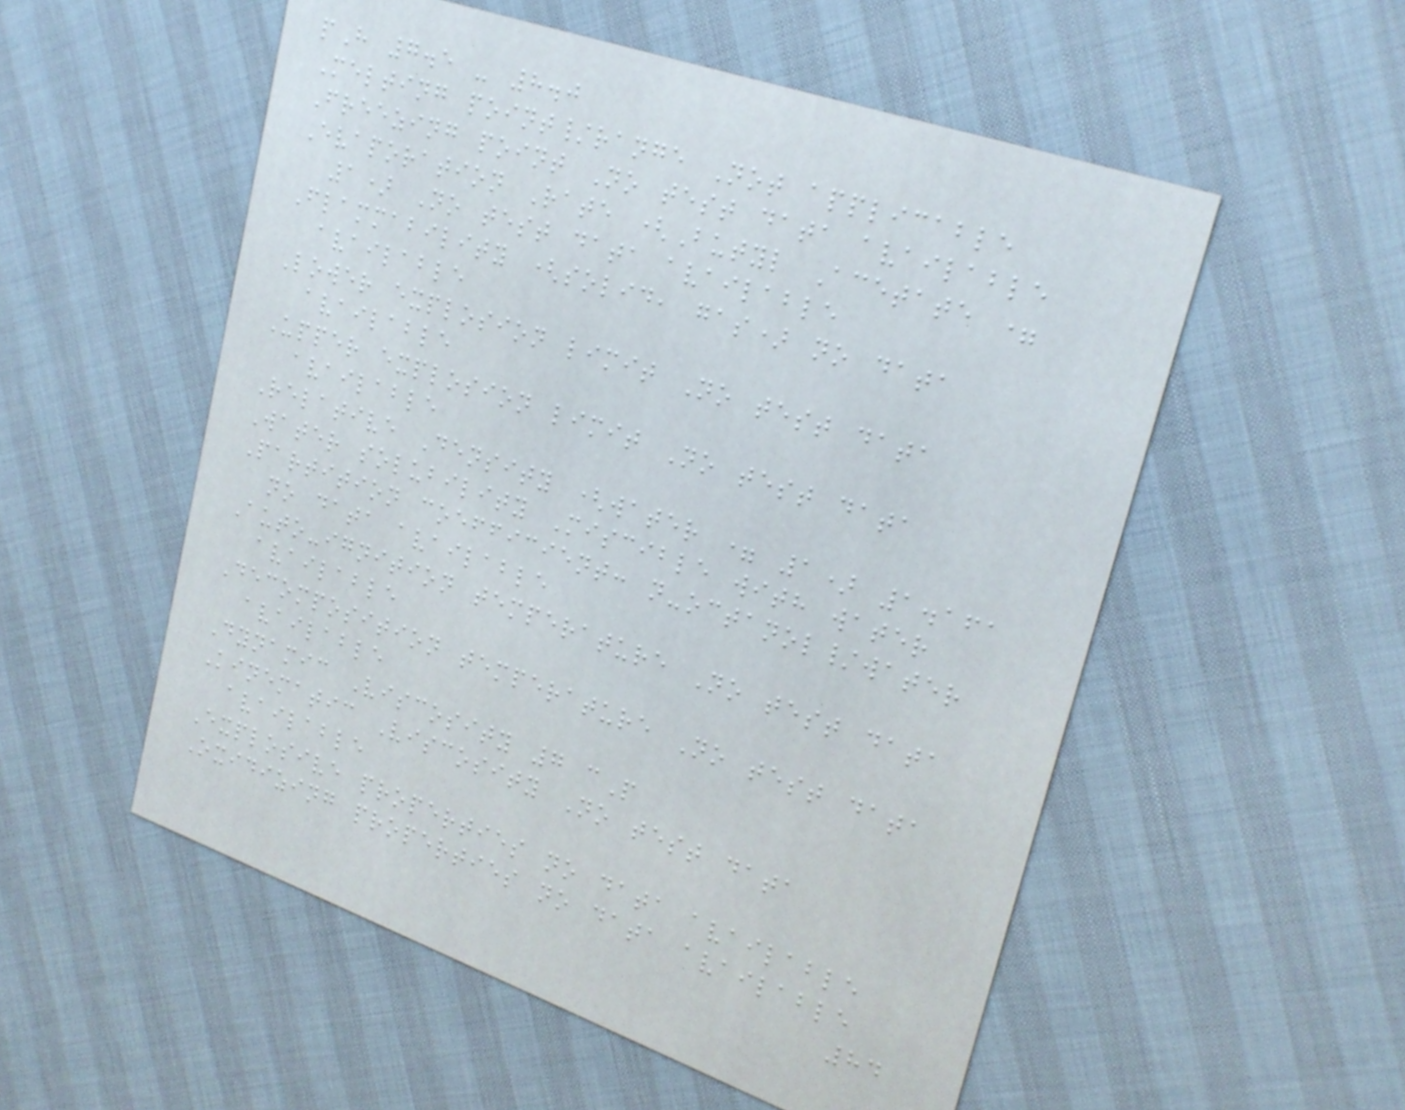pH 7.5 - 8.0
Melting point/range Not applicable
Freezing point No test data available
Evaporation Rate (Butyl Acetate =
1) No test data available
Flammability (solid, gas) no data
available
Lower explosion limit No test data
available
Upper explosion limit No test data
available
Relative Density (water = 1) 1.161
Water solubility Miscible with water
Partition coefficient: n-octanol/water
no data available
Auto-ignition temperature No test data
available
Decomposition temperature No test data
available
Dynamic Viscosity 7 cP
Kinematic Viscosity No test data
available
Explosive properties no data available
Oxidizing properties no data available
84
